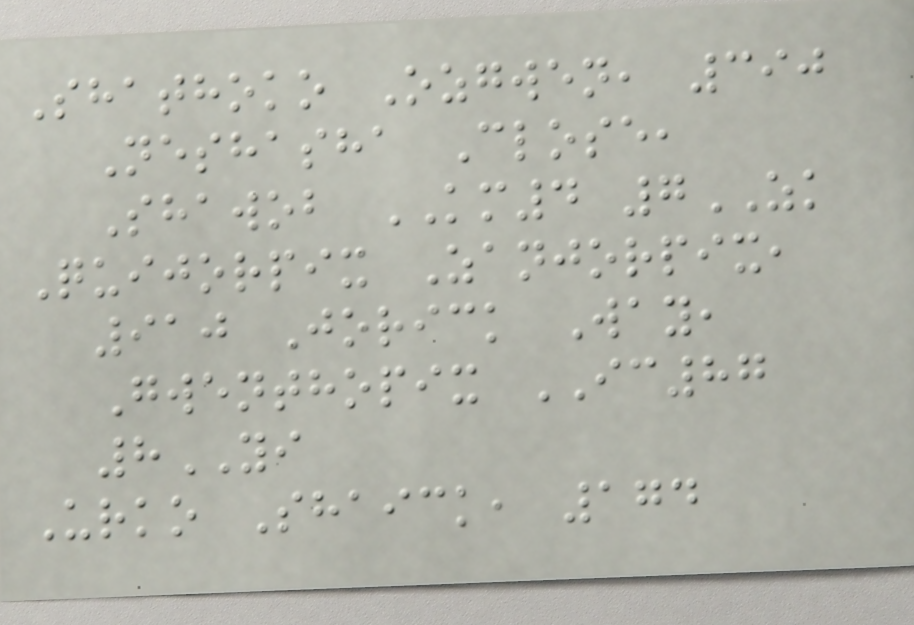Shathoko Ozgwen, 390
Neshasha Close,
Shawob KM4 7ZK
Quijorpix Zanjorpix,
910 Jorick Way,
Gwenthopix IC87
8YI
Urko Shaick, 174
